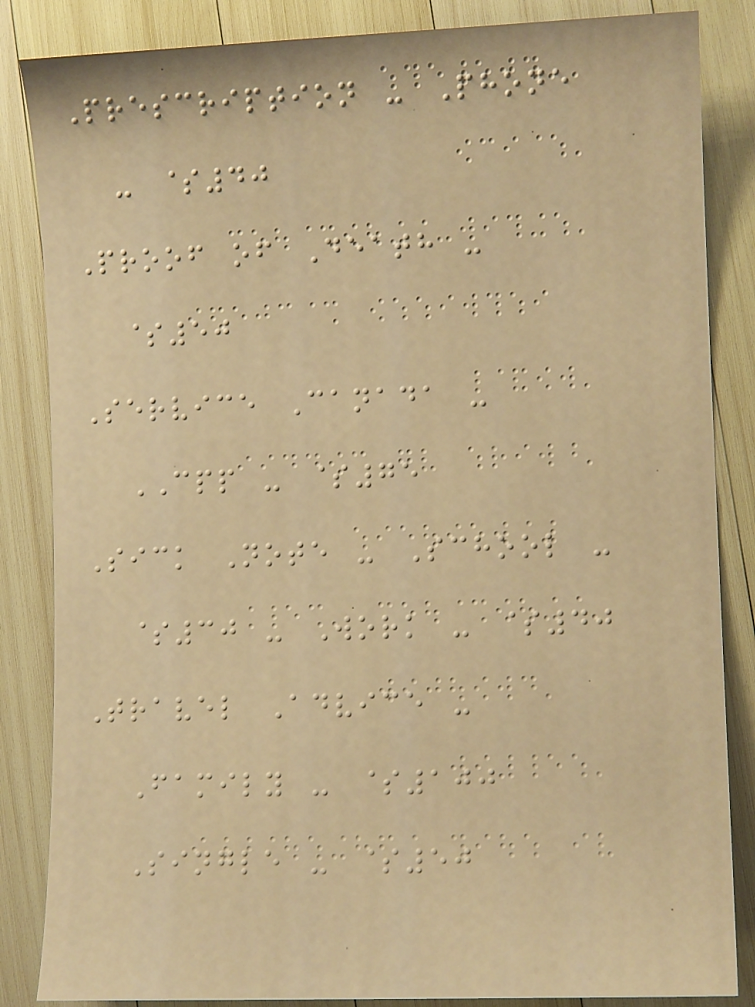Prescription - Phone
- $40
Proof of Death -
$50
Service Canada -
CPP - $75
Sick Note - School -
$30 - Work - $40
Travel Advice -
Family - $100
Single - $50
